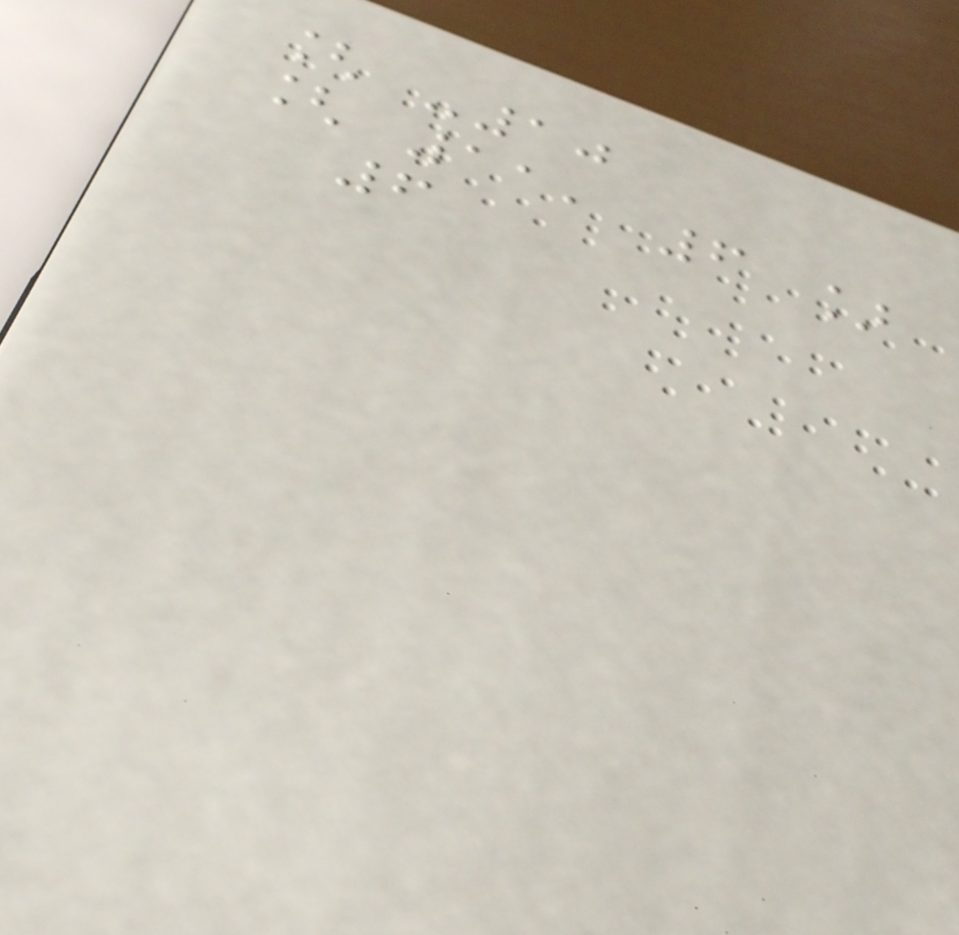[ -10
[ 11, 6 ]
6
